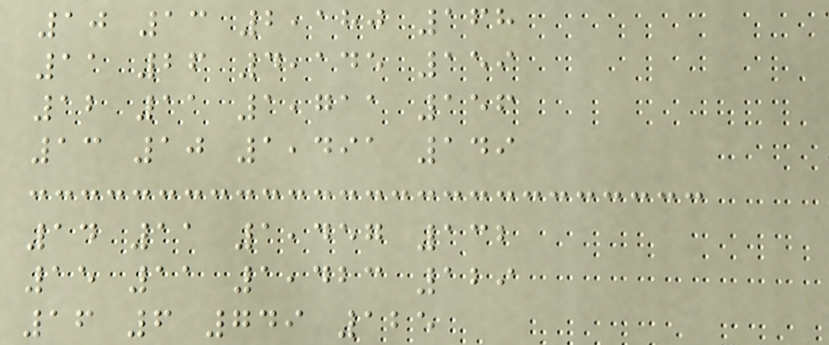10 13 2,180 168
11 26 4,145 159
12 11 1,711 156
13 10 1,491 149
14 11 1,457 132
15 11 1,423 129
16 6 749 125
